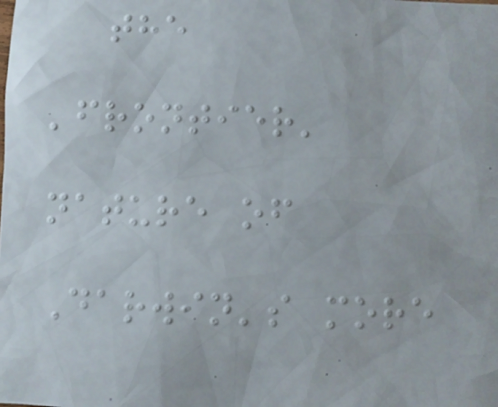the
'frontier'
nature of
Darwin's more
